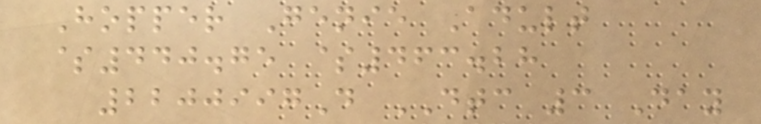Hopper Genie Adult
$440.75 $463.28
2200997D DTC 3 Day
